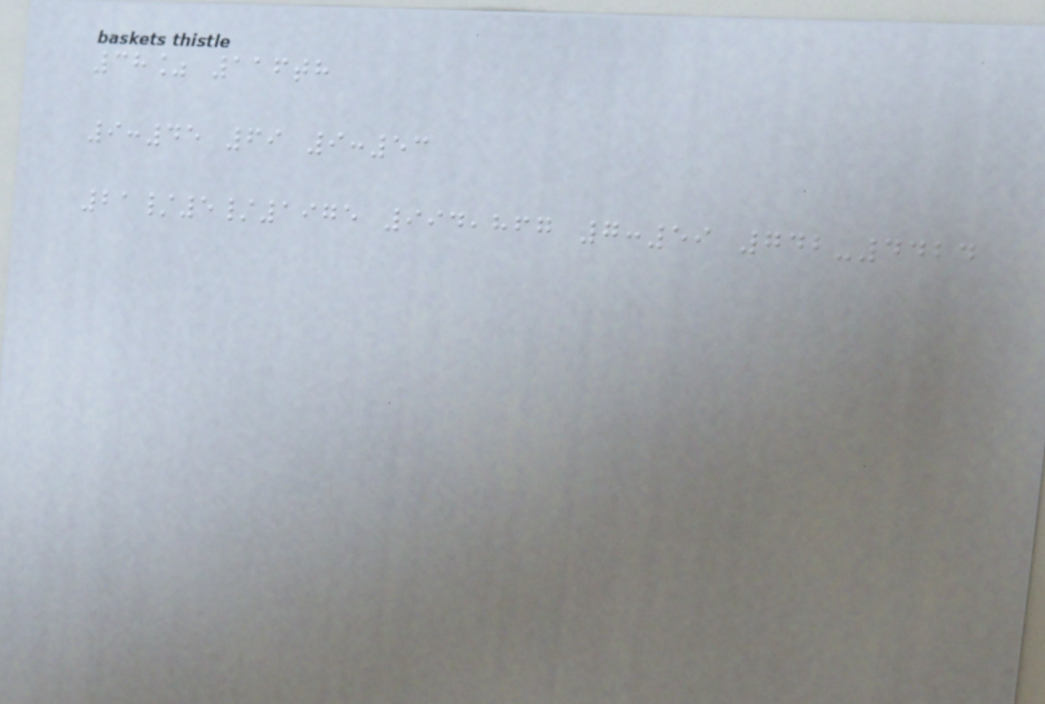38% 116th
9:45 69 9:53
21/5/1975 994,867 7:59 742-4424
